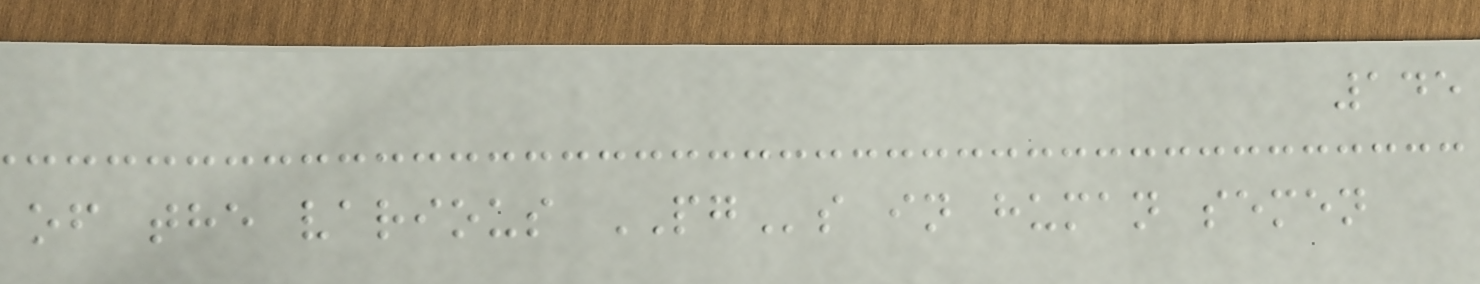145
of the various PGs in human semen
